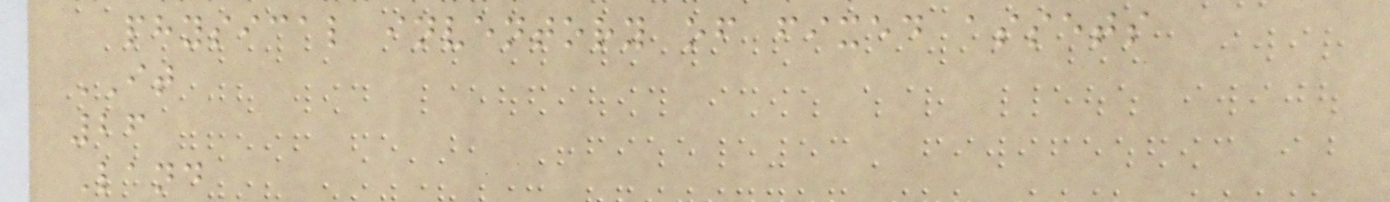physical inventory of fixed assets
IT
26
Land
